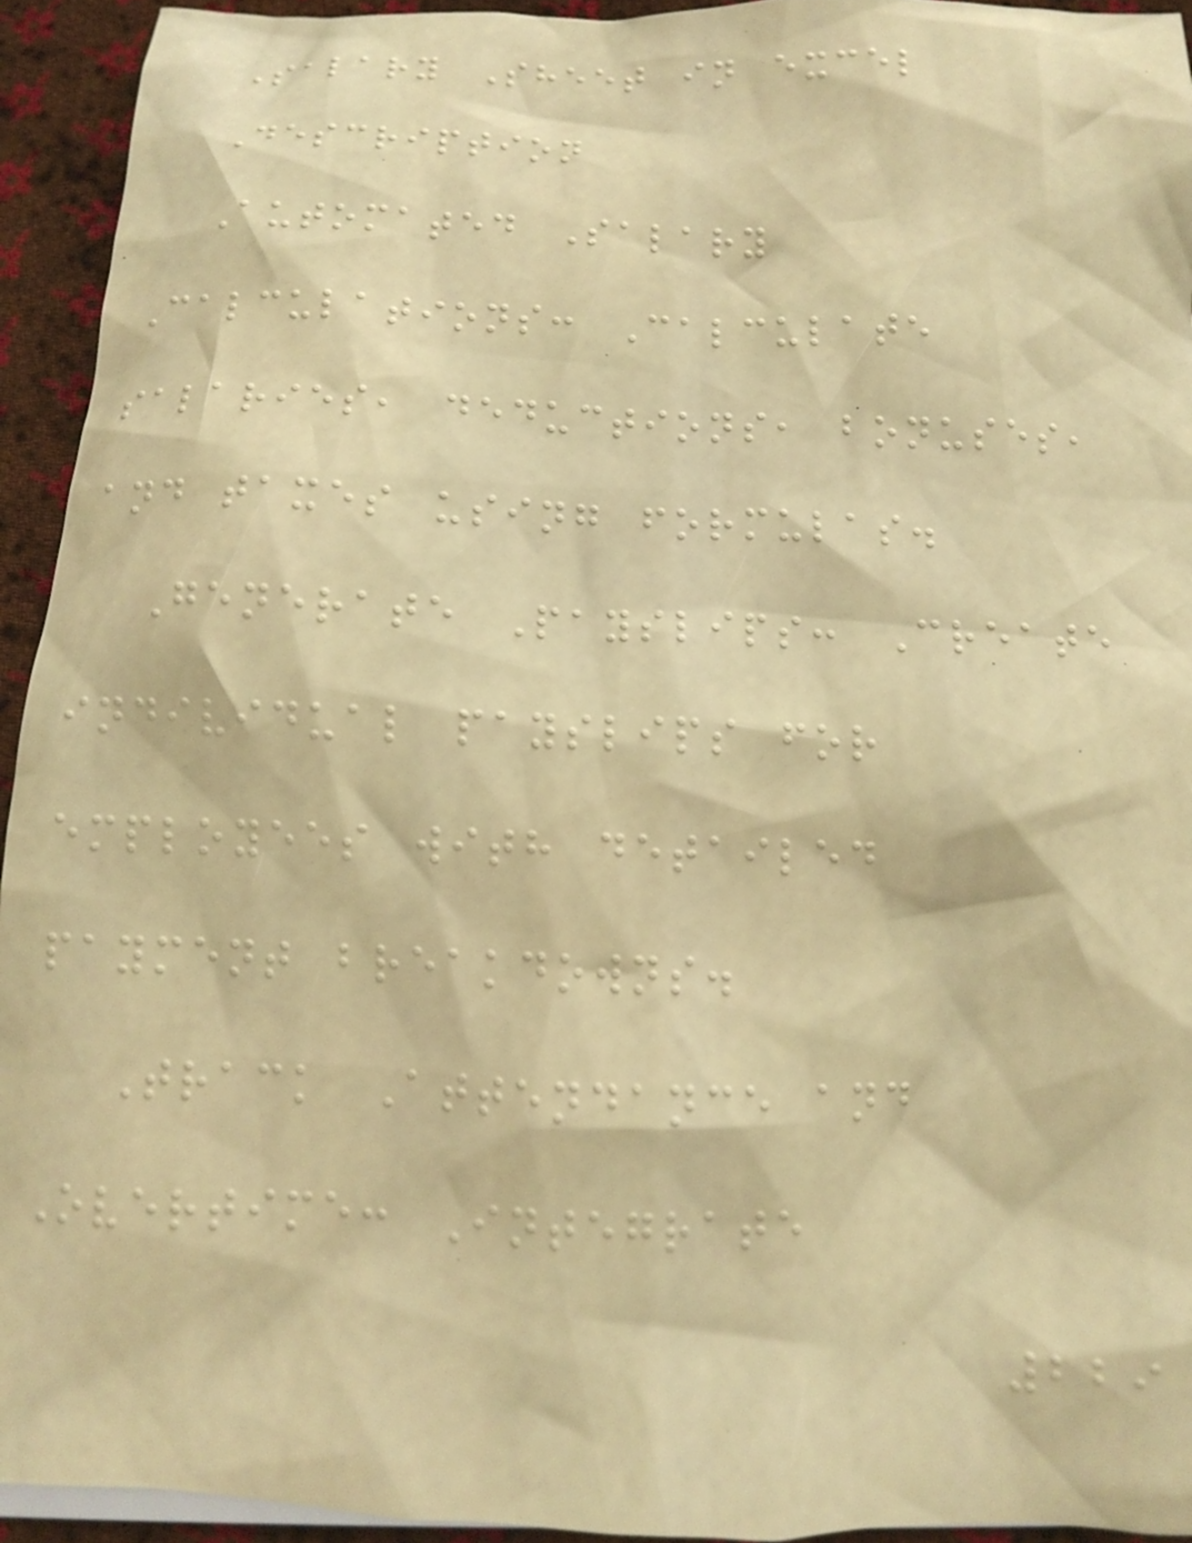Salary Sheet in excel
Description
Automated Salary
Calculations: Calculate
salaries, deductions, bonuses,
and taxes using formulas.
Generate Payslips: Create
individual payslips for
employees with detailed
payment breakdowns.
Track Attendance and
Overtime: Integrate
229
